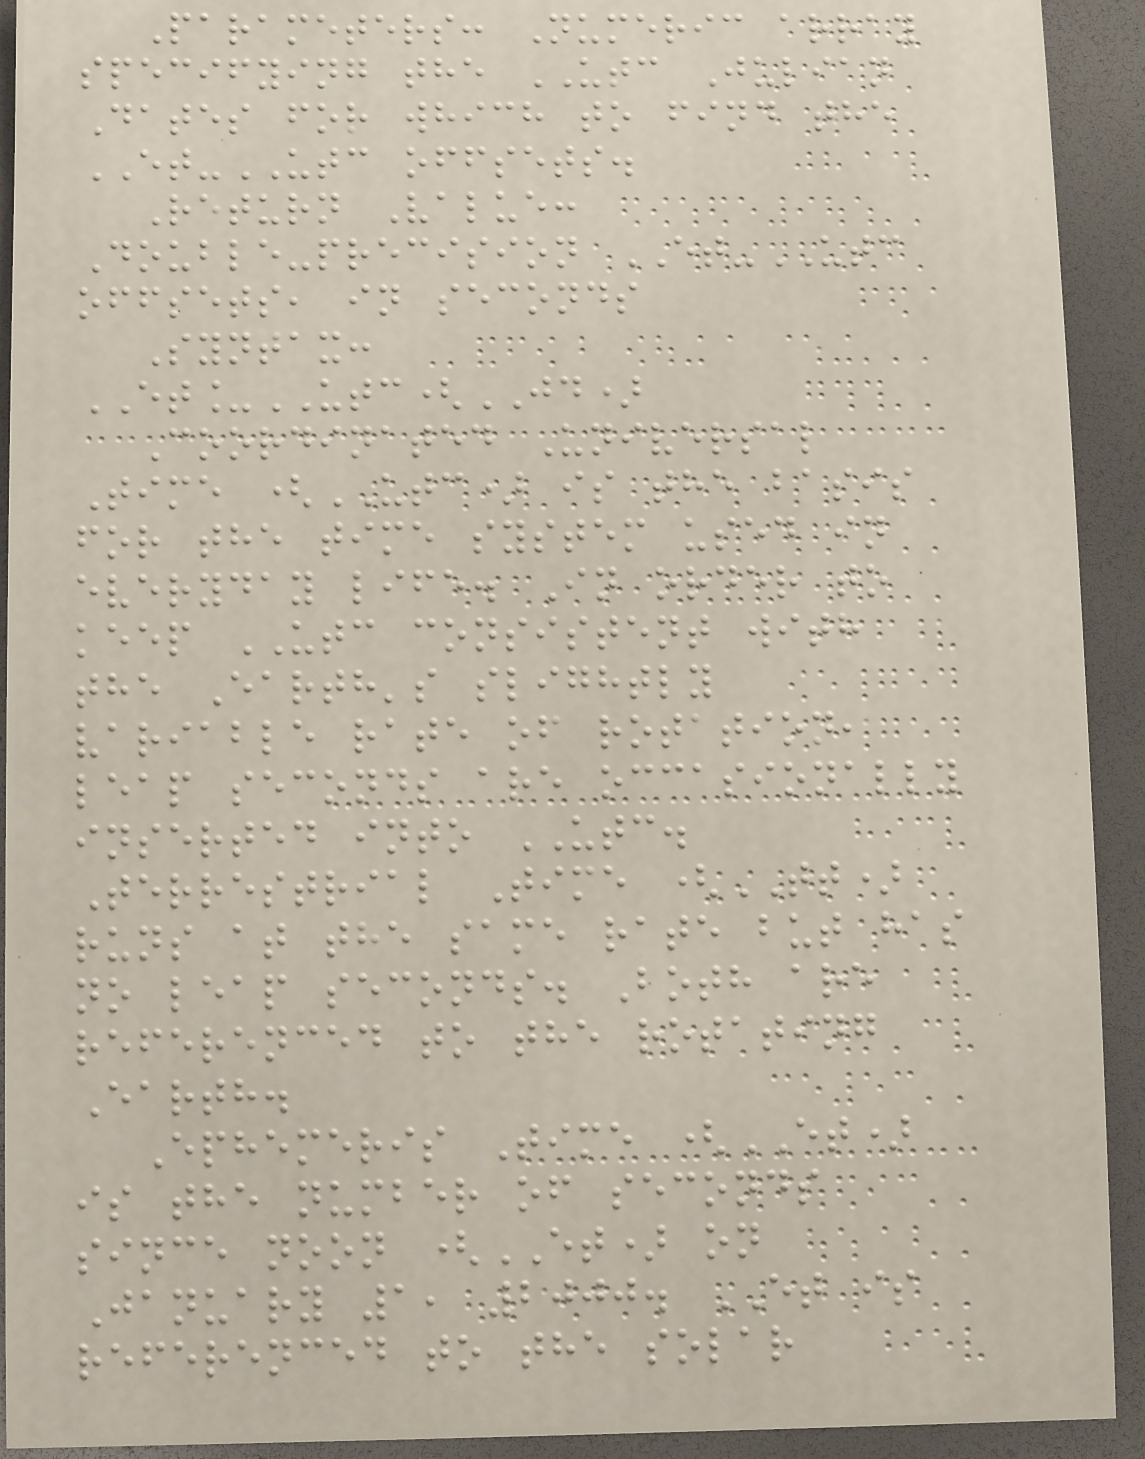Parameters: Numeric array
specifying the UTC Julian
Dates for which to find the
ET-UTC offsets.
Return Value:
Double-precision ET-UTC
offsets, in seconds
Syntax:
ET_UTC(JD)
Coordinated Universal
Time (UTC) is the basis
for the time system used in
everyday life. In order to
keep UTC consistent with
the Earth's slightly
variable rate of rotation,
leap seconds are occasionally
inserted into UTC.
Terrestrial Time (TT)
runs at the same rate but has
no leap seconds. Both are
referenced to the rotating
Earth.
Ephemeris Time (ET)
is the number of seconds
since noon (ET) on
January 1, 2000. ET is
referenced to the solar
